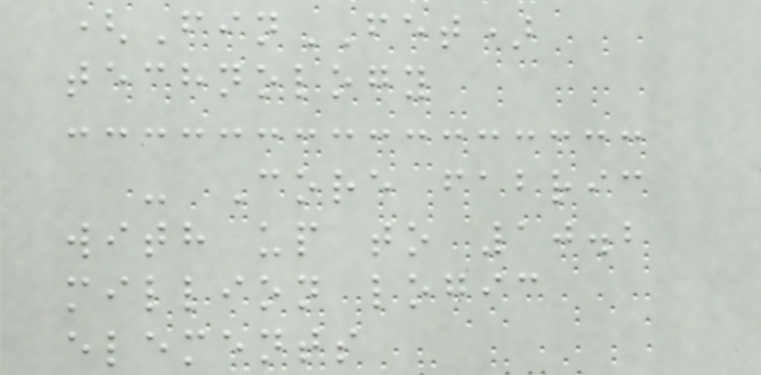(FinFET)
technology
- Core fabric
with up to 10.2
million logic
elements
